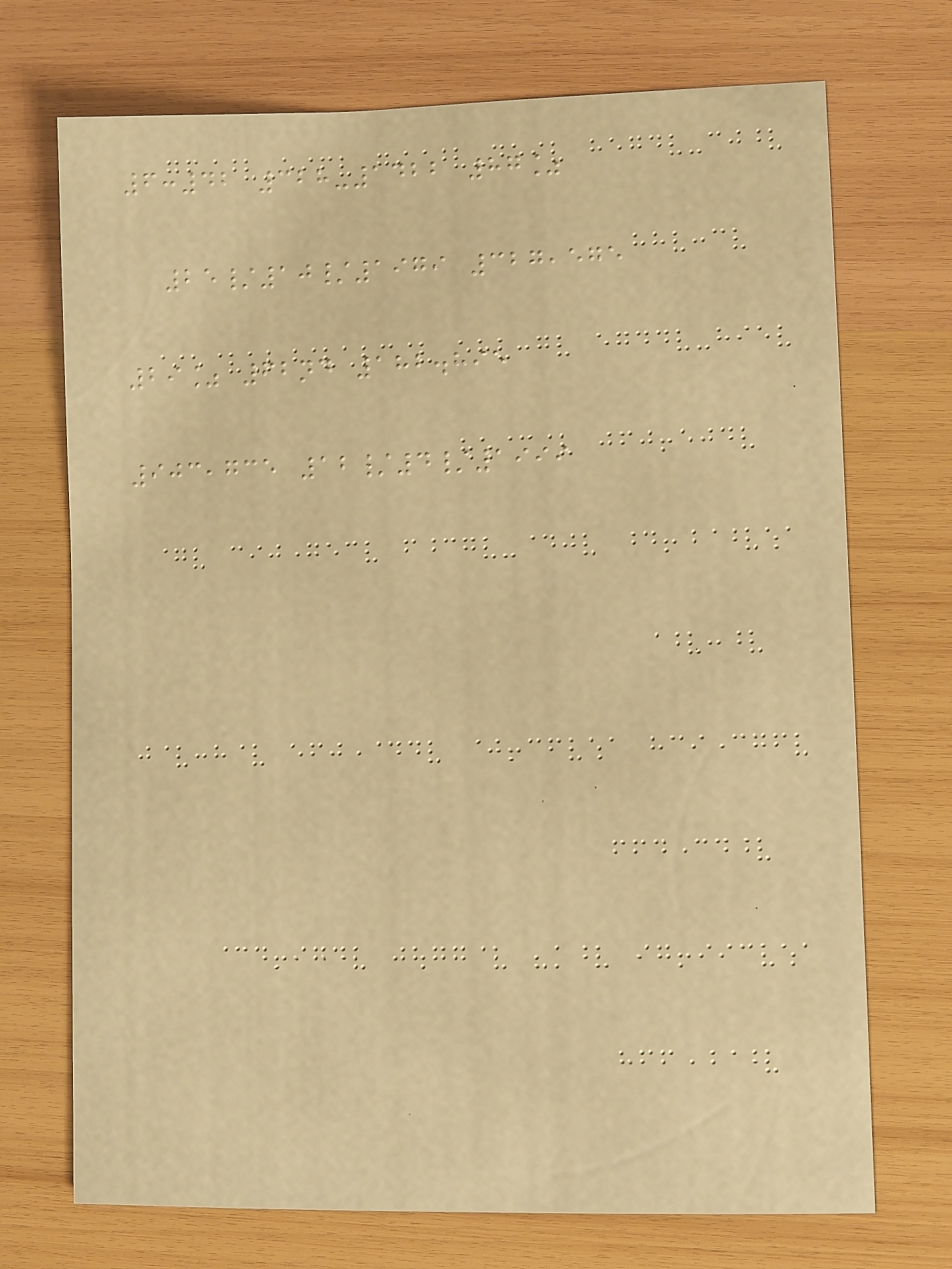6:42 328-1422 87%
25/10/1979 327,575
29% 62nd 182.895
903,735 12/4/1999
